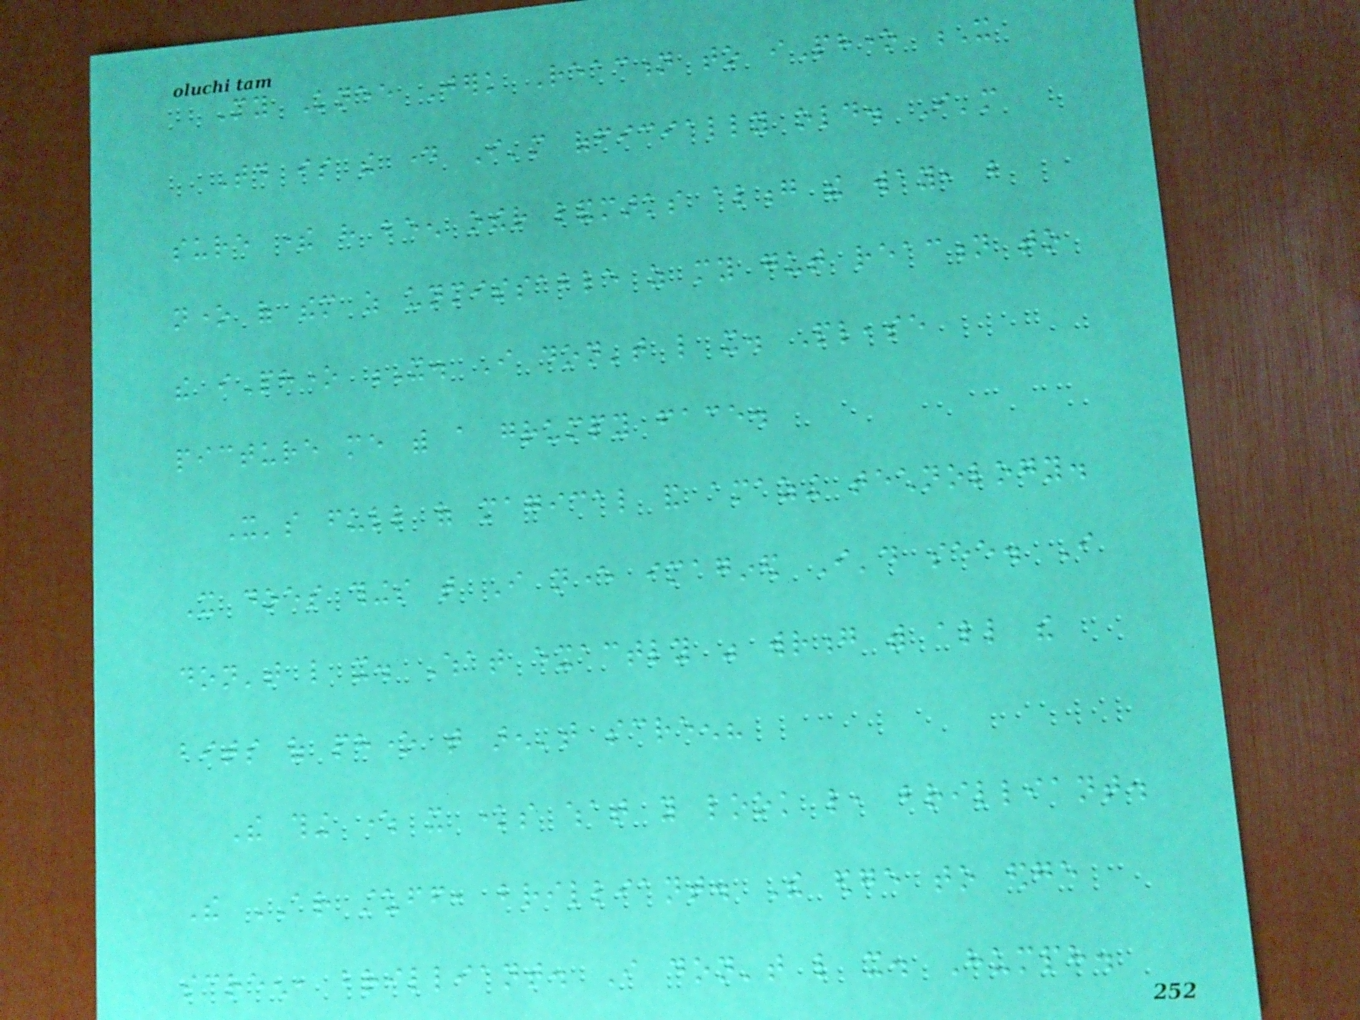My Knee Jerk Reaction to iPhone X
Today is the day I'm officially old. I'm
sure there have been other landmarks along the way, but
none of them as unmissable as my gut reaction to
the iPhone X. I don't like it. Please
picture me with a grumpy face.
It's full of magical and amazing technology.
It does things that I never imagined I'd see. I
don't like it. What exactly was wrong with all the
bits of phone that aren't screen?
The thing where it knows what you look like, brilliant.
The AR stuff, brilliant. The edge to edge
screen, brilliant. I don't like it. Humph.
